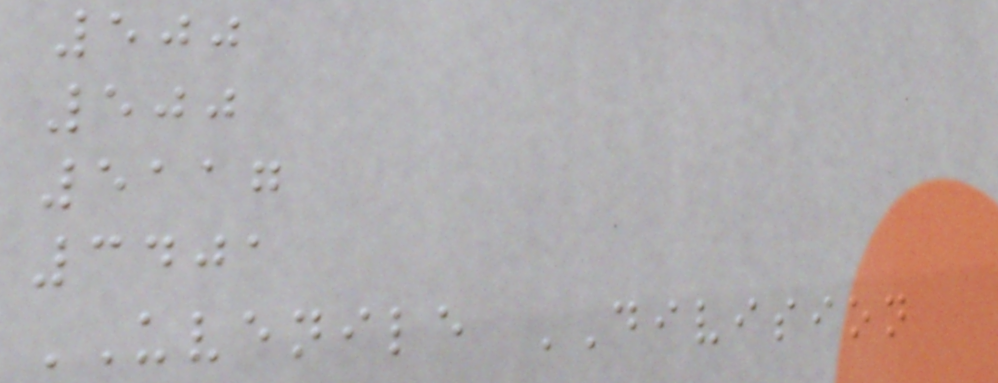500
500
5117
3401
UVENILE DIVISION
